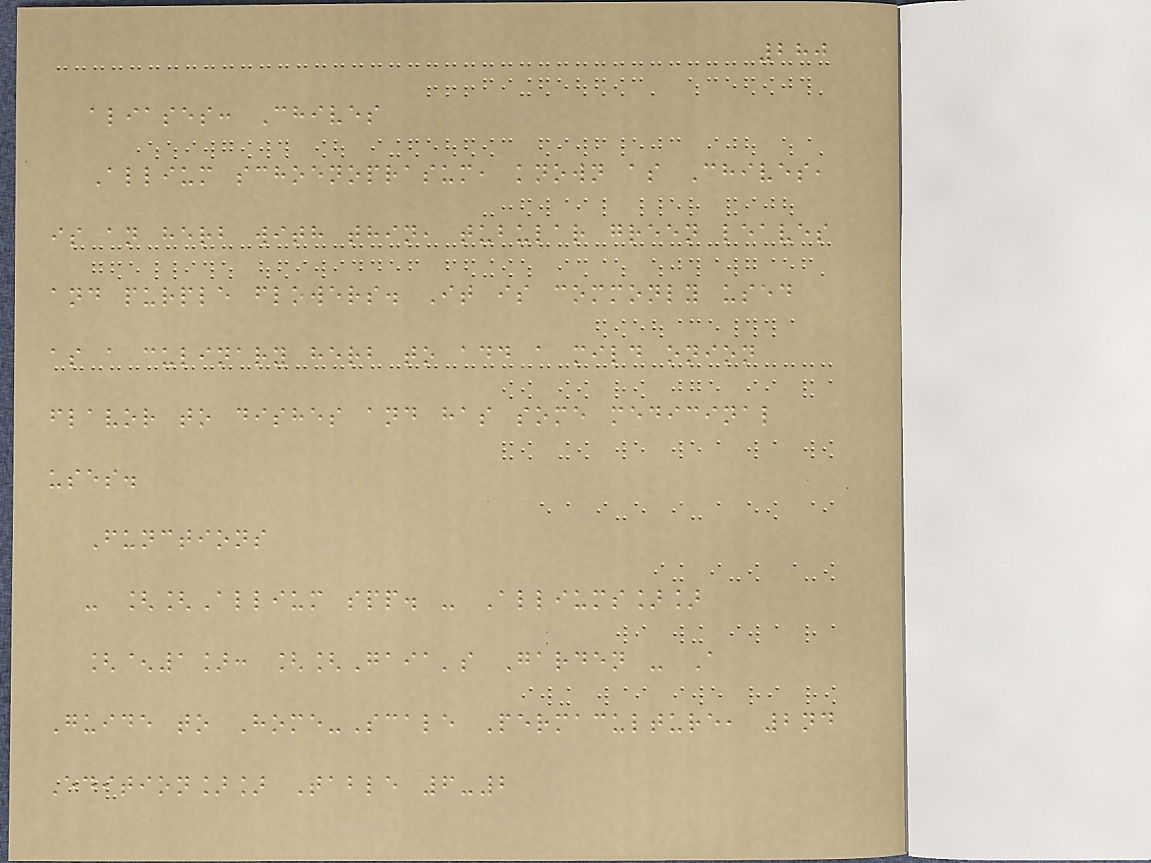280
aliases: Chives
Allium schoenoprasum, known as Chives,
is an herb with thin, tubular green leaves
and purple flowers. It is commonly used
as a culinary herb to add a mild onion
flavor to dishes and has some medicinal
uses.
Functions
- [[Allium spp. - Alliums]]
[^1]: [[Gaia's Garden - A
Guide to Home-Scale Permaculture, 2nd
Edition]] Table 6-2
